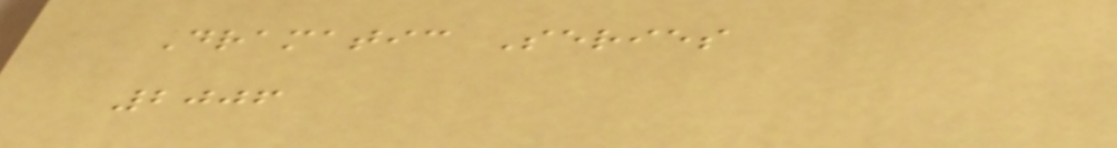Dramatic Series
2006
